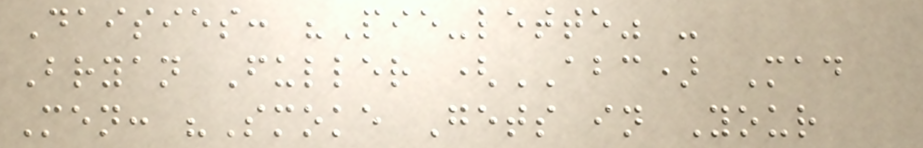Daisies: "Pie-lette" -
Bryan Fuller (ABC) Mad
Men: "Smoke Gets in Your
